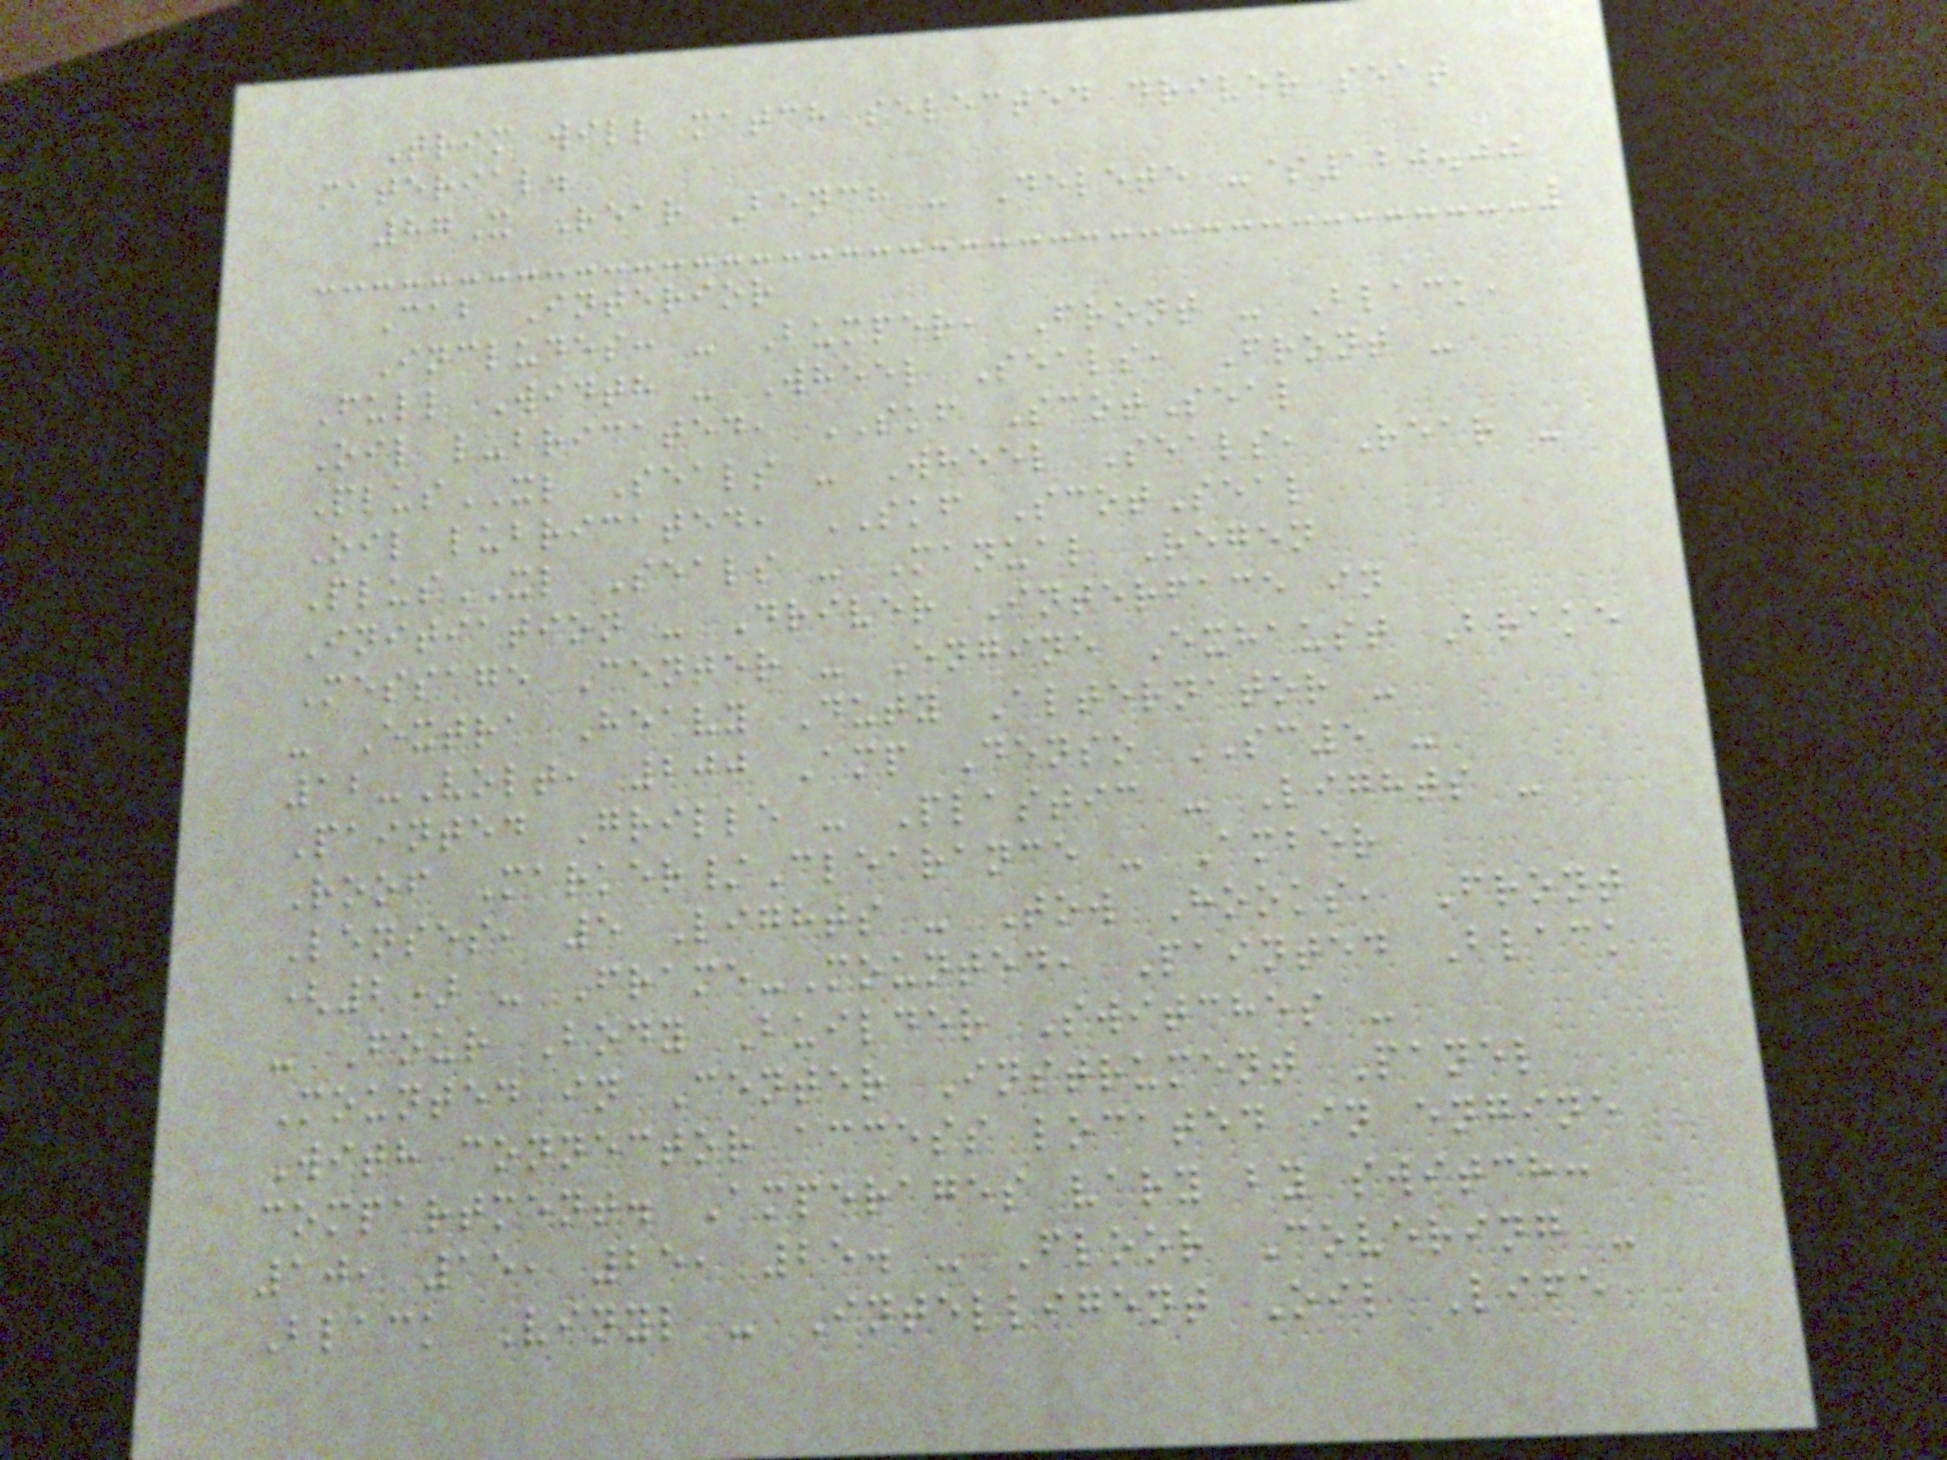Trim will match selected driver seat
material.
87X Rear Bench - Delete -$120.00
Cab Interior
Includes: - Bumper, Front - Black,
Full Width - Wheel Seals, Front -
Oil lubricated, SKF ScotSeal
PlusXL Seals - Wheel Seals, Rear -
Oil lubricated, SKF ScotSeal
PlusXL Seals - Manual Regen
Initiation - Driver Interface in
Message Center - Engine Exhaust Brake
- Extra Heavy Duty Alternator -
12-Volt, 200 Amp Denso SC5 -
Painted Grille - Plastic - Lights -
Roof Marker/Clearance - Amber
Lenses, 5 Lights - Tow Hooks, Front
(2) - Frame-Mounted, Painted Black
- Four Body Builder Switches -
Mounted in Center Instrument Panel
With connector access located in engine
compartment. Amperages vary by switch:
10, 15, 25, 25. - Floor Covering -
Black Vinyl - Intelligent Oil Life
